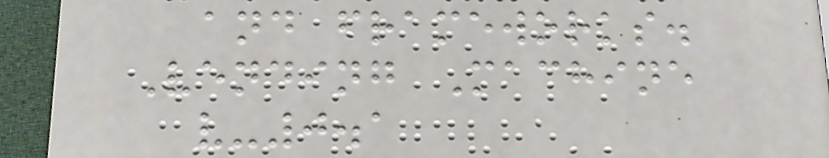and frameworks.
Vending Machine
v-0.1
